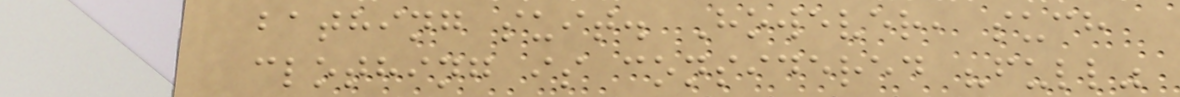bathing suit. However, such
clothing is considered "full"
